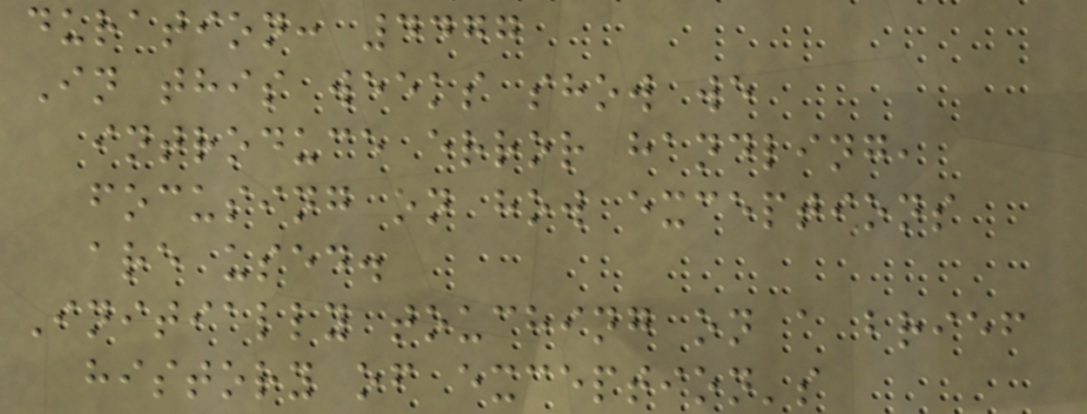duration: 4477
In this weeks show we
introduce error handling,
focusing on how exceptions
are used.
Initially touching on a brief
history of exception's
